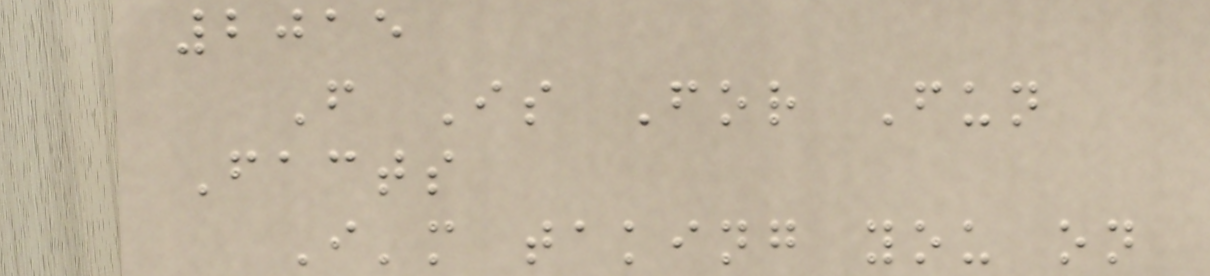2015
F Is For Fun
Facts
I'm taking you on
